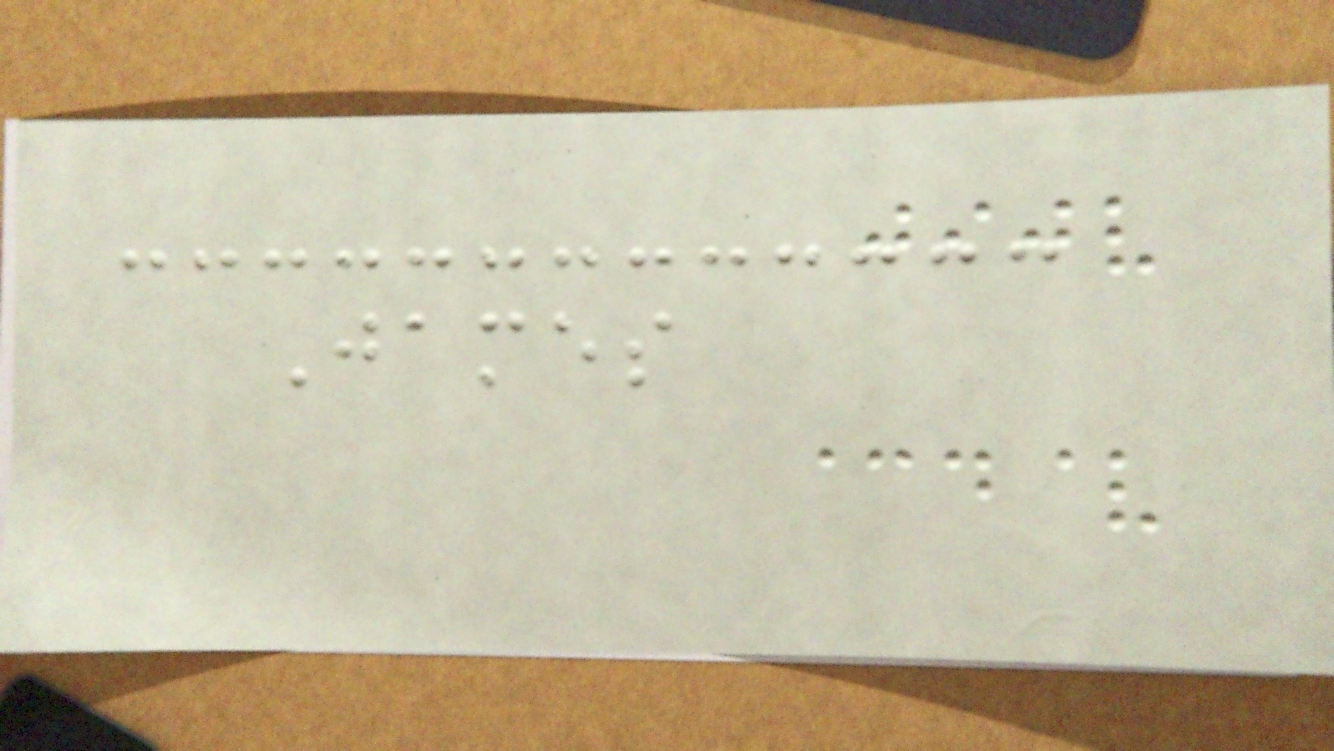James
